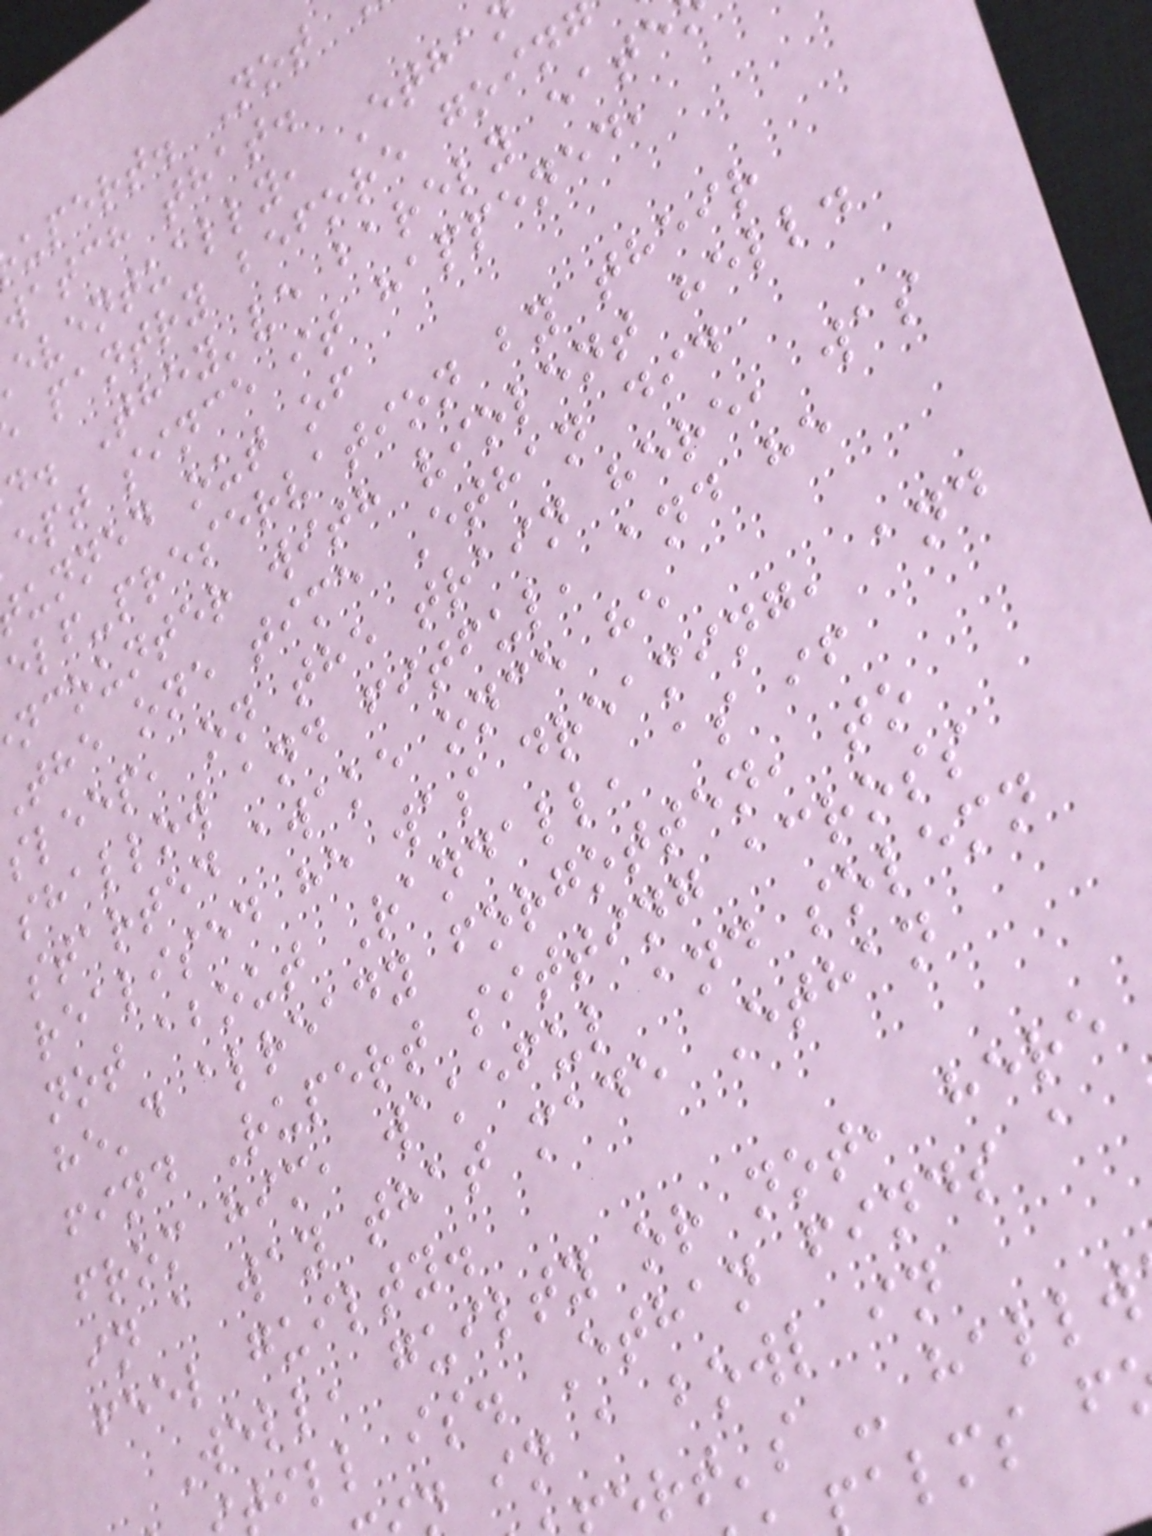upert. Not
watch that.
eventually, Etha
pantry before goin
d. They've barely eate
ept since it happened,
unned out of
elf-preservation by their
ncounter with violent hell.
the one time Ethan did
sleep, on the train here, was
shallow and fitful, and he
started awake once he
realised he was dreaming, and
not about Randall, as if
he'd already forgotten, to
find Rupert sitting across
from him, wakeful and solemn
in a way that made Ethan
feel guilty.
Well, guilty or not, here
ill is. Ethan finds a
in a bowl in
rt's - hallw
